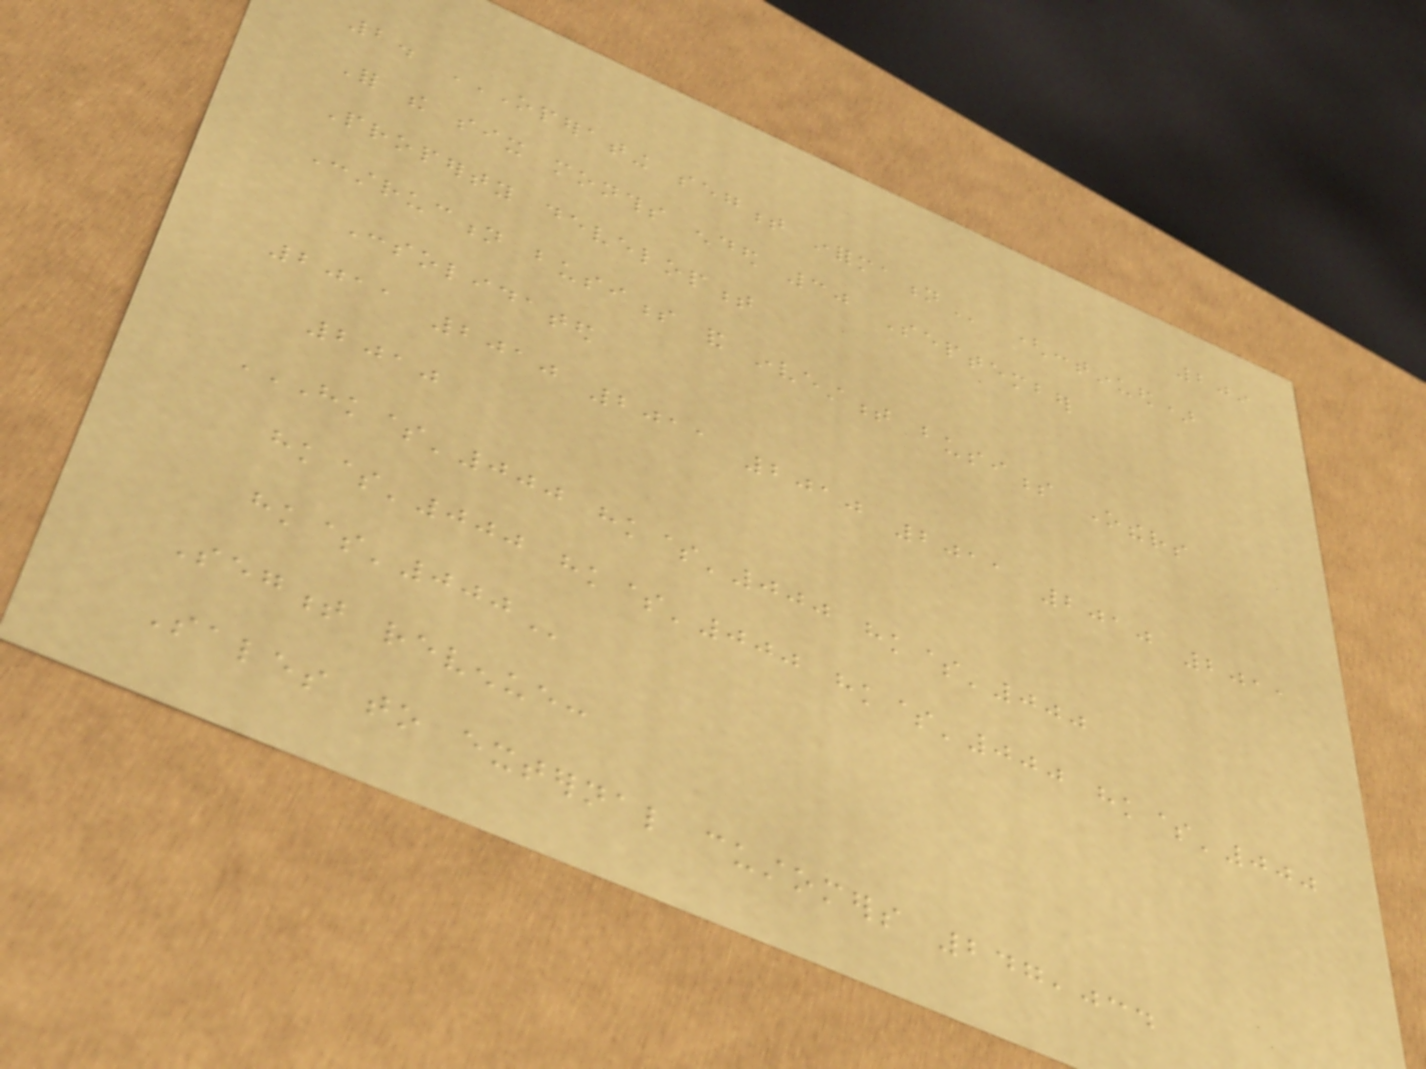209
2. OPERATING SEGMENT INFORMATION (continued)
For the six months ended 30 September
Property development
Construction business and investment business Others
Consolidated
2011 2010 2011 2010 2011 2010 2011
2010
HK$'000 HK$'000 HK$'000
HK$'000 HK$'000 HK$'000 HK$'000
HK$'000
Segment revenue:
Sales to external customers 247,034
